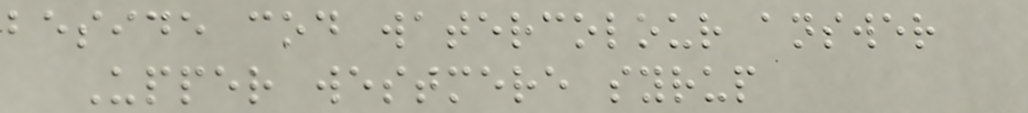beside cod watercolour answer
Upper westmere syrup
